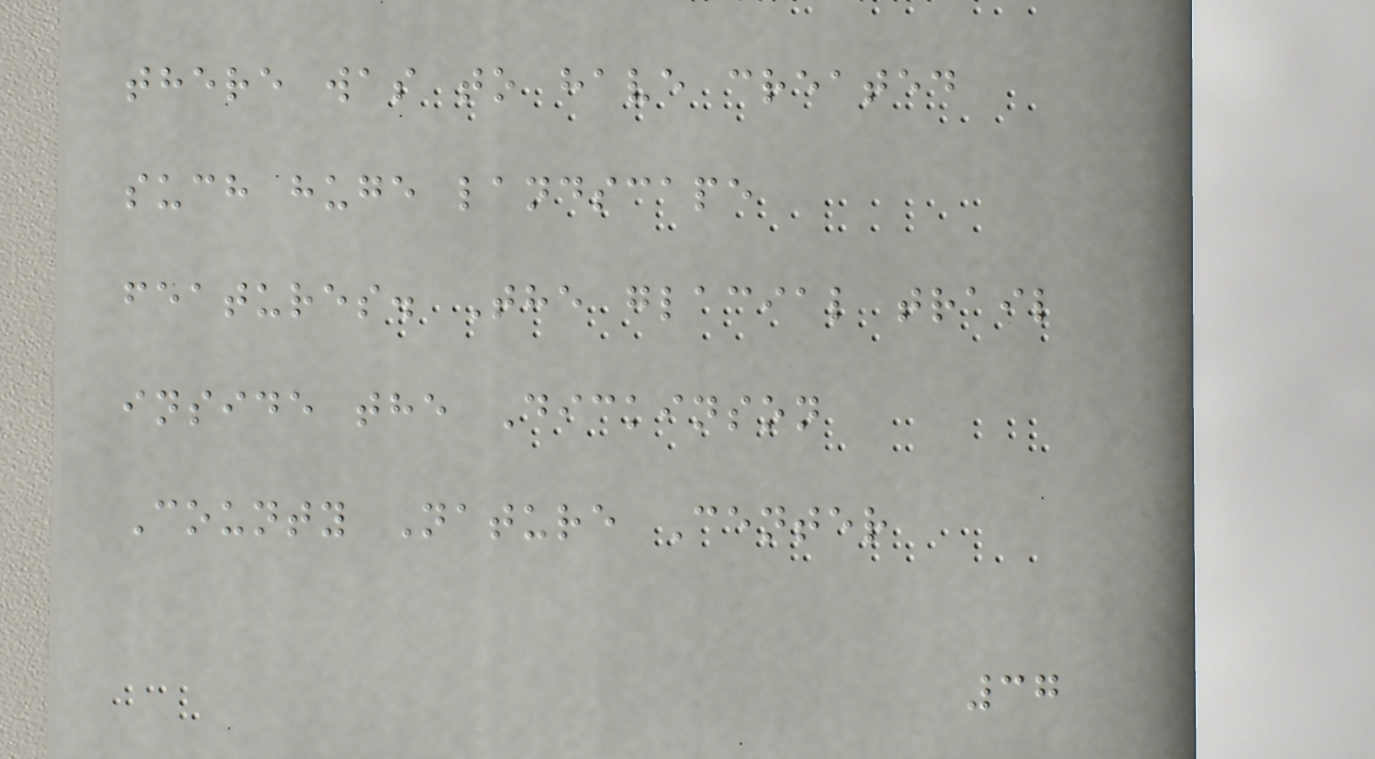there was to have created
such huge landscape
features. The glacial trail
inside the Dickinson
County Nature Center
37
